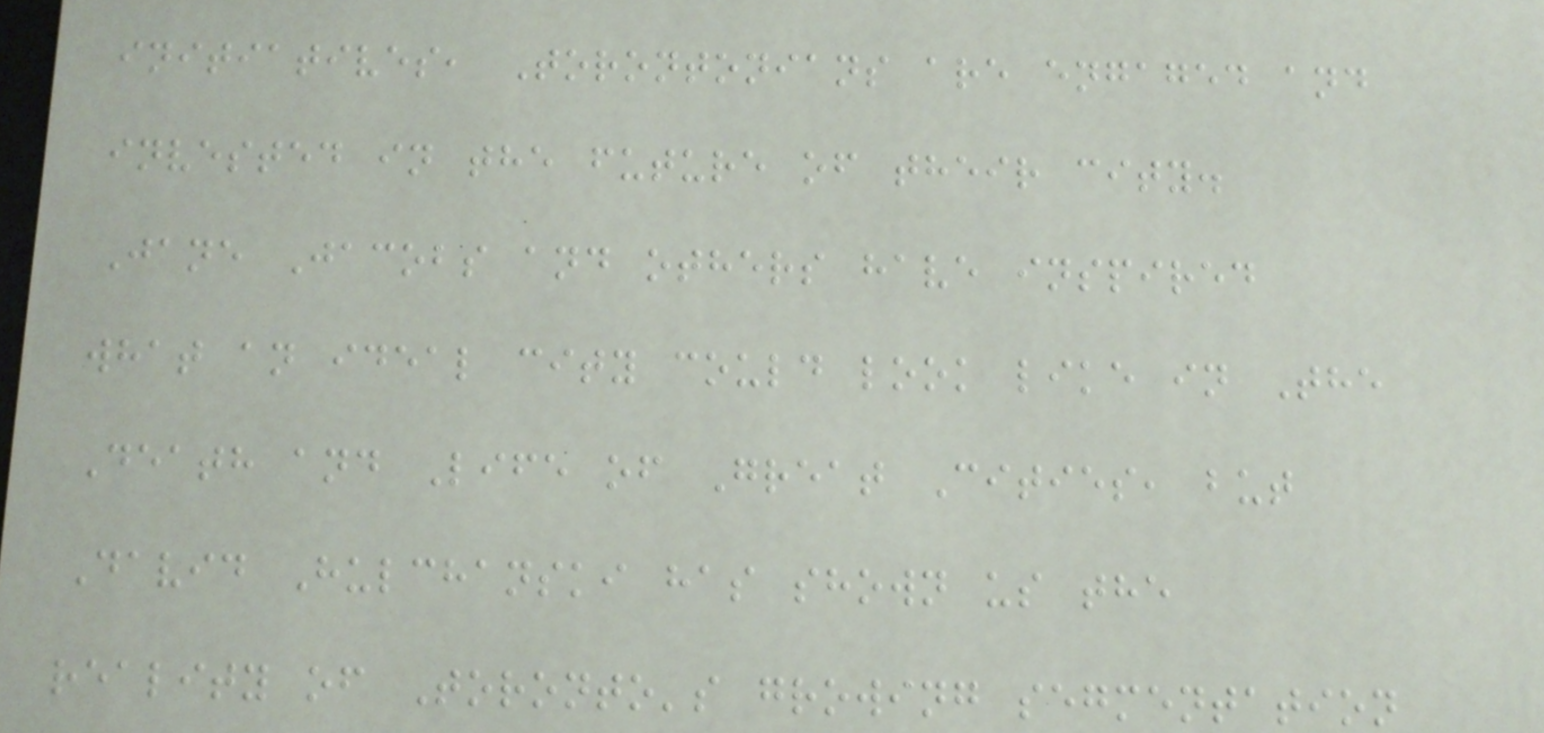initiatives, Torontonians are engaged and
invested in the future of their city.
Jane Jacobs and others have inspired
what an ideal city could look like in The
Death and Life of Great Cities, but
David Hulchanski has shown us the
reality of Toronto's growing segmentation
